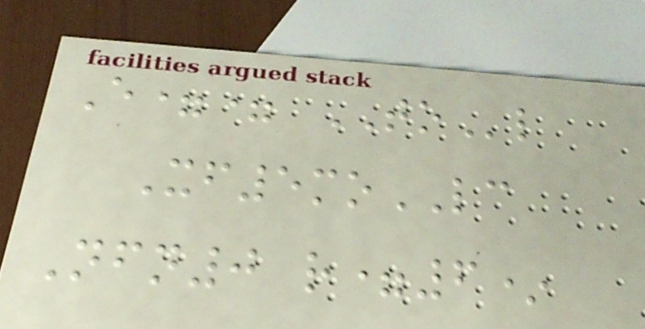E== TOl
Xf5moLC
Nfn0 r=6*
